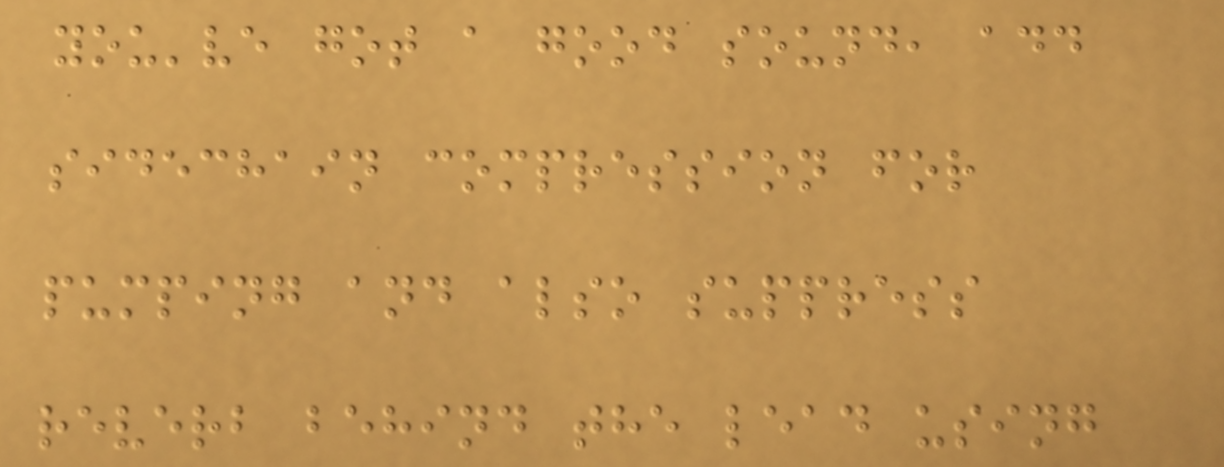you've got a good sound, add
sidechain compression for
pumping and also suppress
reverb behind the lead using
